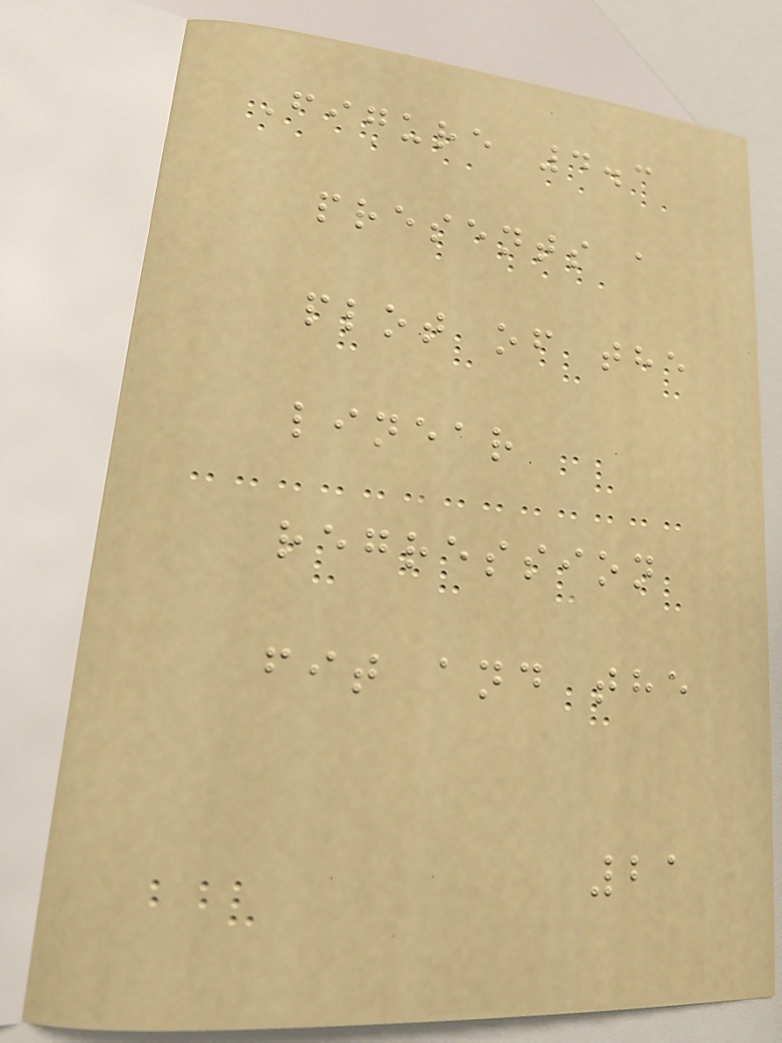Figure 4.3
presents a
plot of the
linear
regression
fit and the
21
